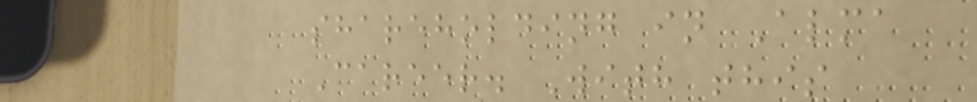shareholding in Alma
Career. With this
